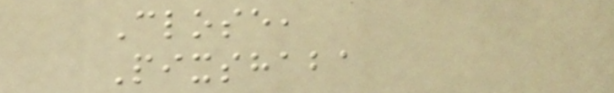Close,
Pixshaba
